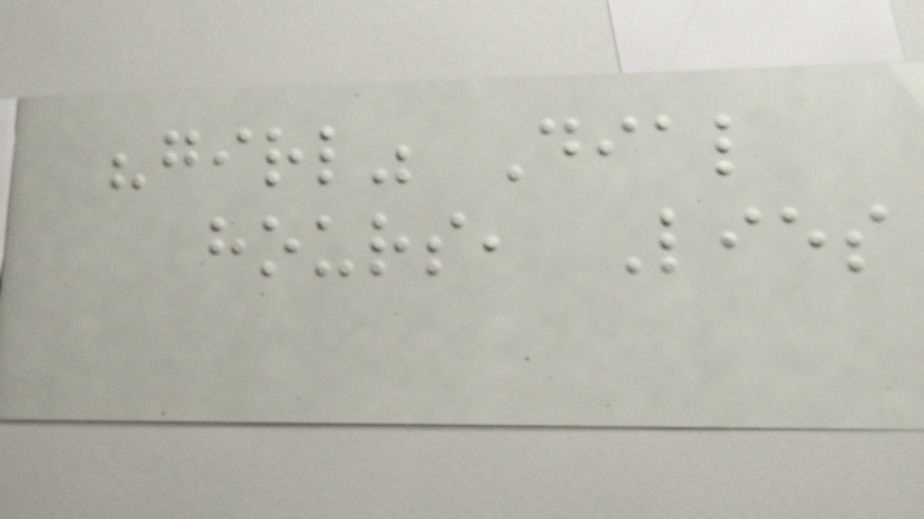"girl" Dial
hours, Lies
